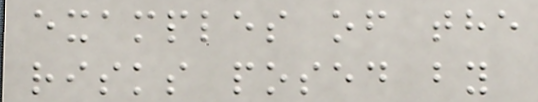examples of the
risks posed by
